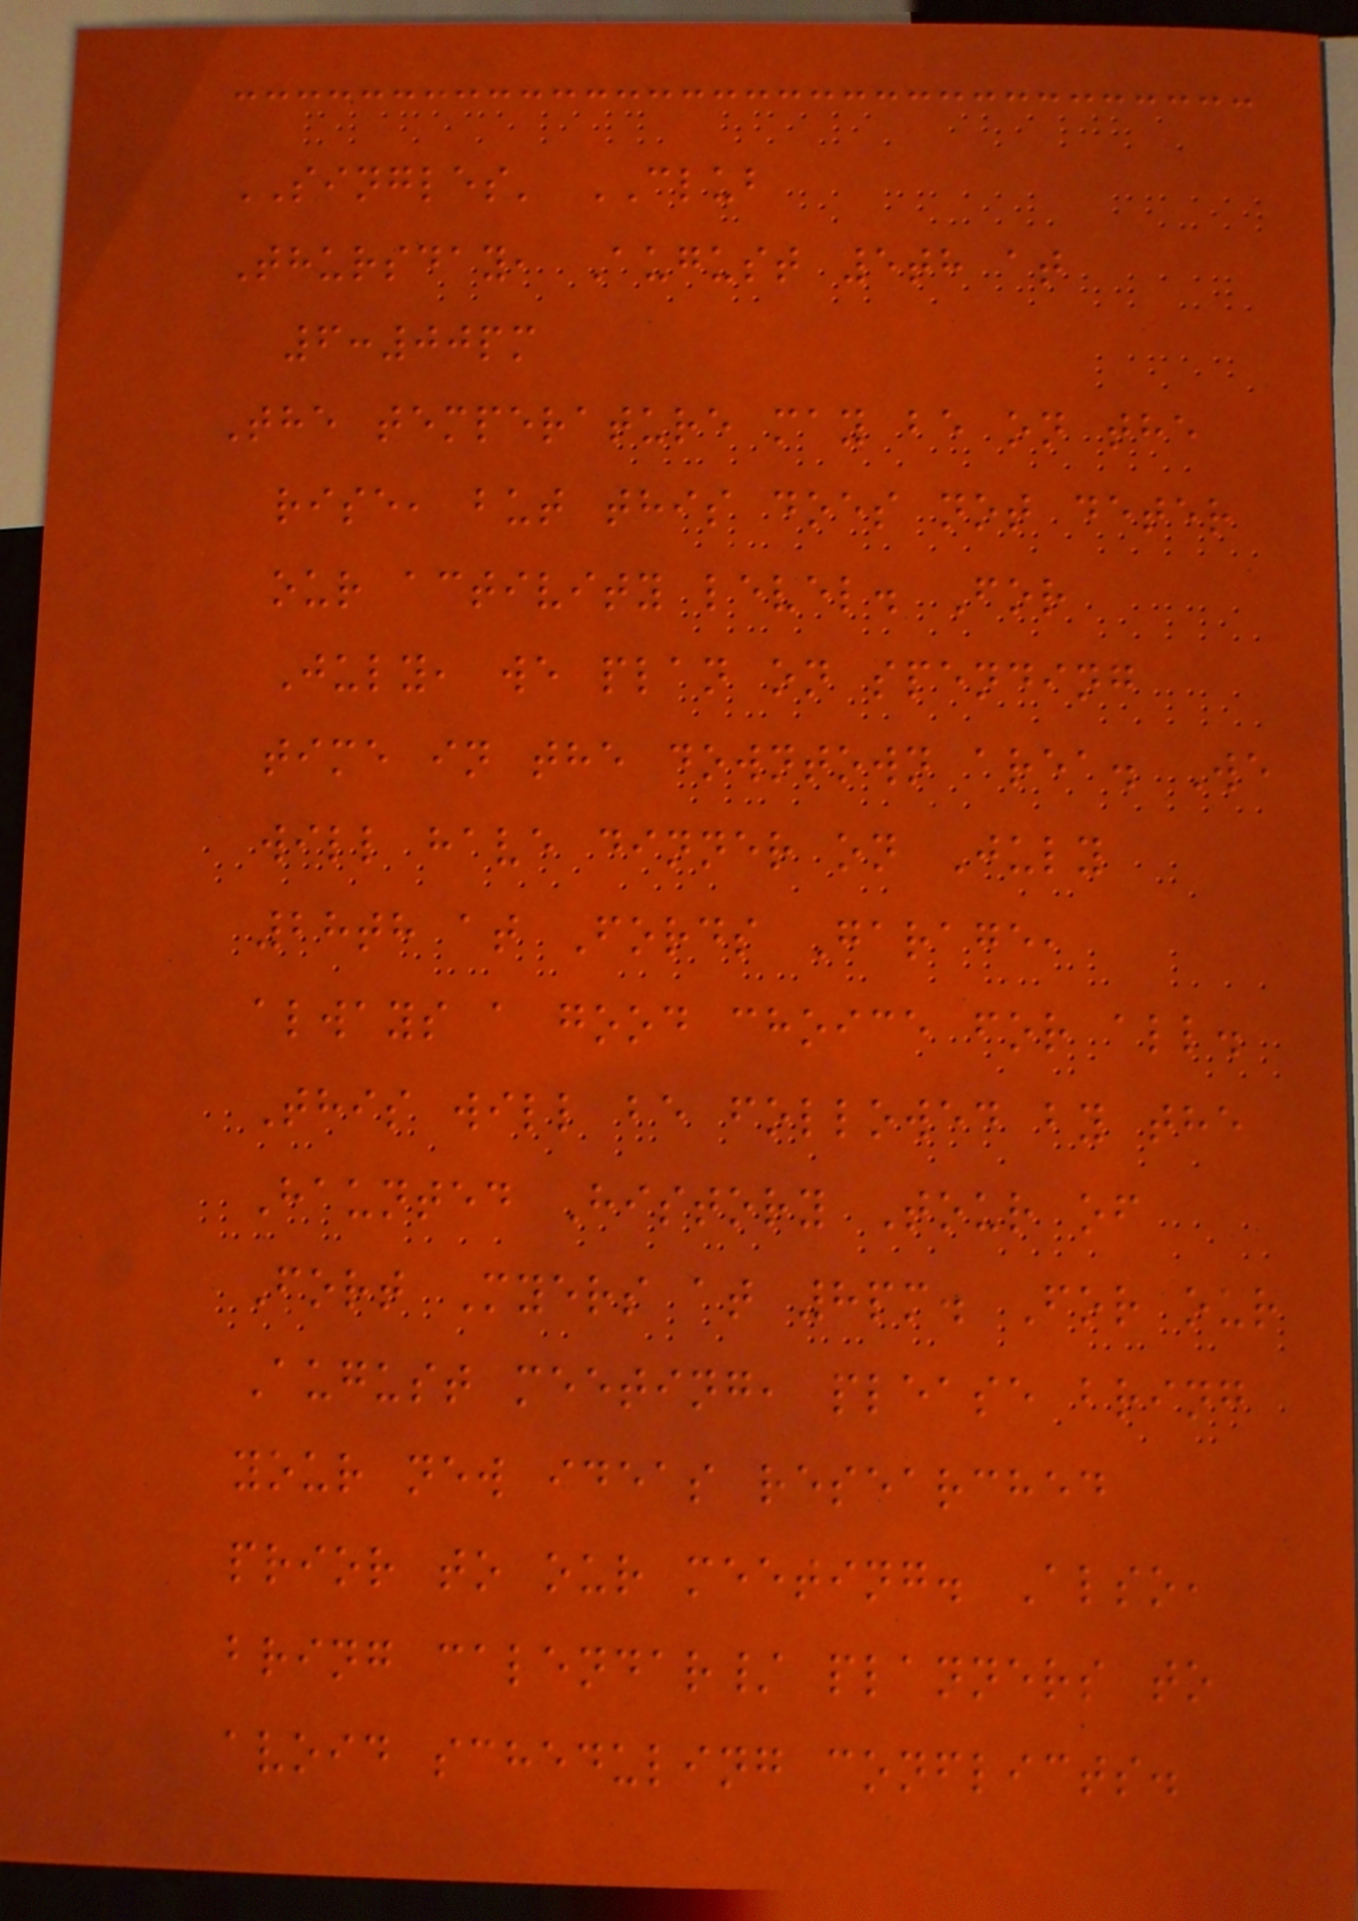SINGLES' CLUB
Thursday, August 5th at
6:00pm
The temperature may be on the
rise, but this does not deter
our activity level. For
July, we plan on spending
time in the downtown area. We
will have dinner on July
28th at Fords Garage,
always a good choice for all.
This will be followed by the
Haunted History Tour of
Fort Myers at 8pm. For our
August meeting, please bring
your new ideas researched
prior to our meeting. Also,
bring calendar/ planners to
avoid scheduling conflicts.
